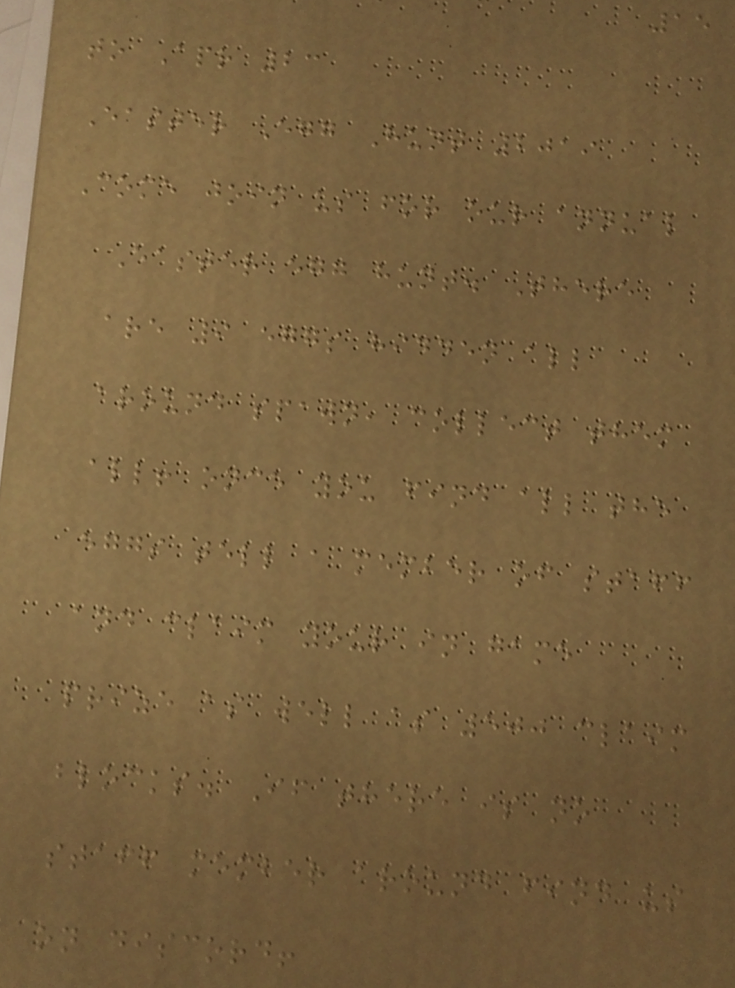15
to Apr 23
Easter Egg Hunt 2019
Come join us for our annual
Easter egg hunt. There
are 9 eggs hidden all
around spawn, collect them
all! once you find all the
eggs tell a member of staff
and claim your in game
prize as well as 500 claim
blocks. If there is no
staff member around find us
on discord!
